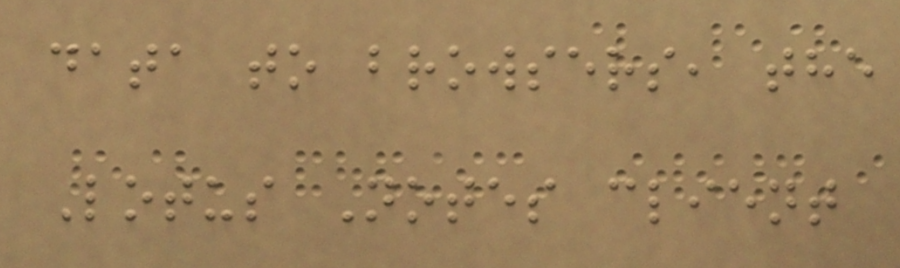data to browsers, the
Lotus Notes client
